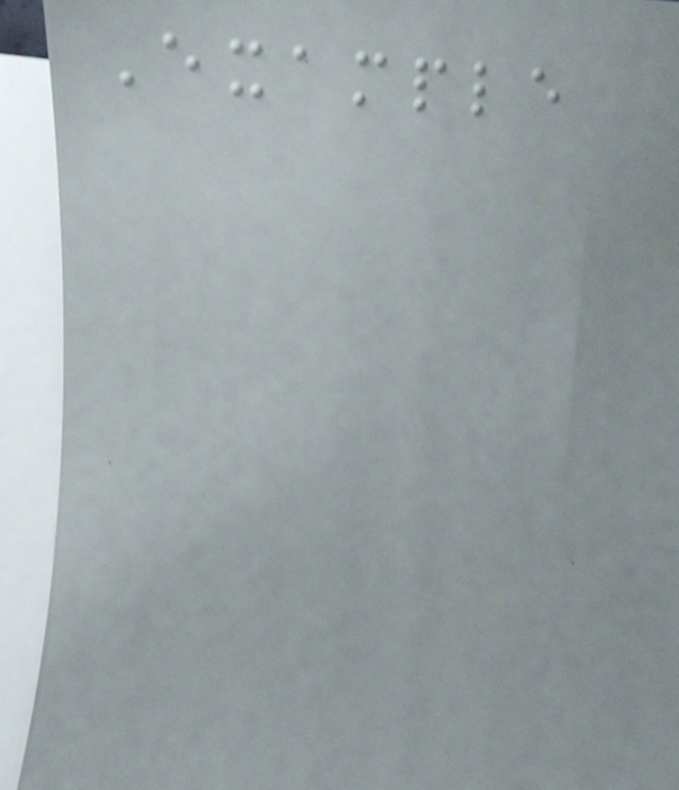Example
